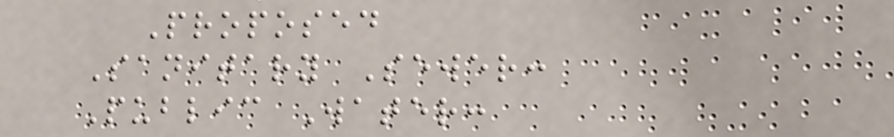Proposed
Sanitary Sewer:
Public Water:
